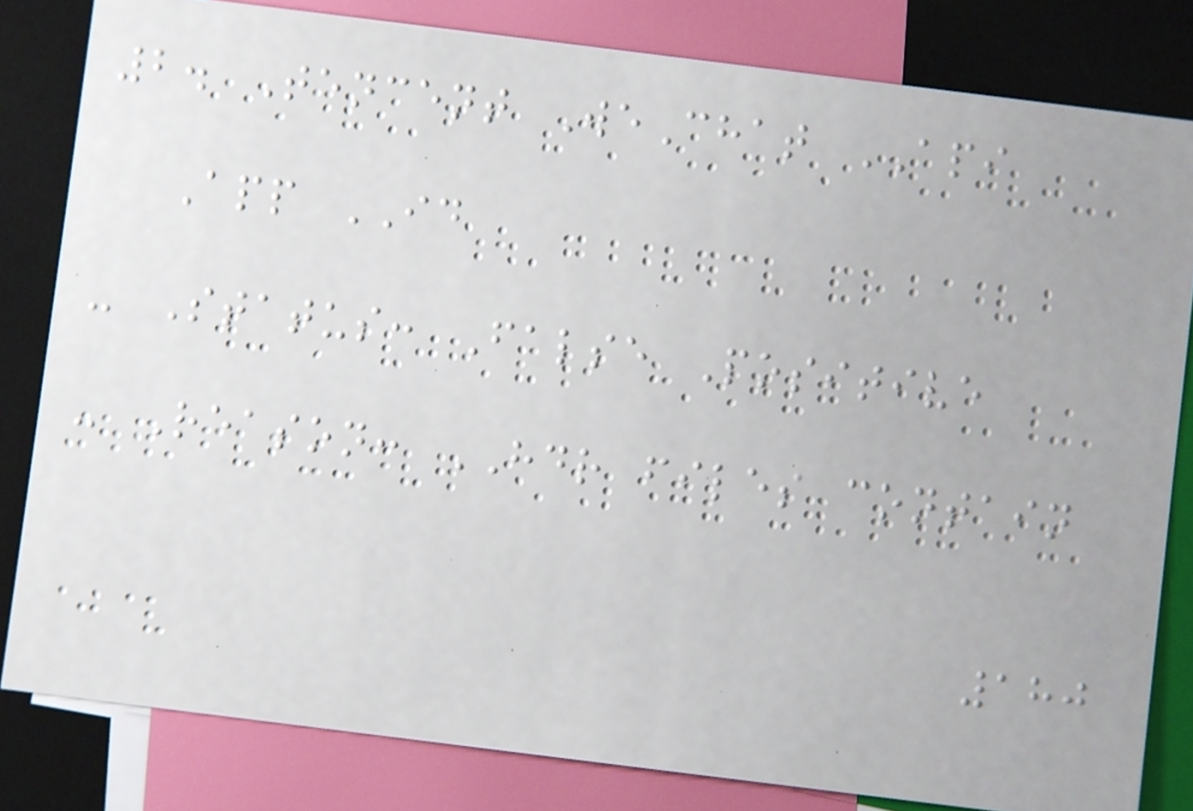2. Tencent WeChat API
App ID
- Status: False Positive
- Reason: HDR files contain
180
